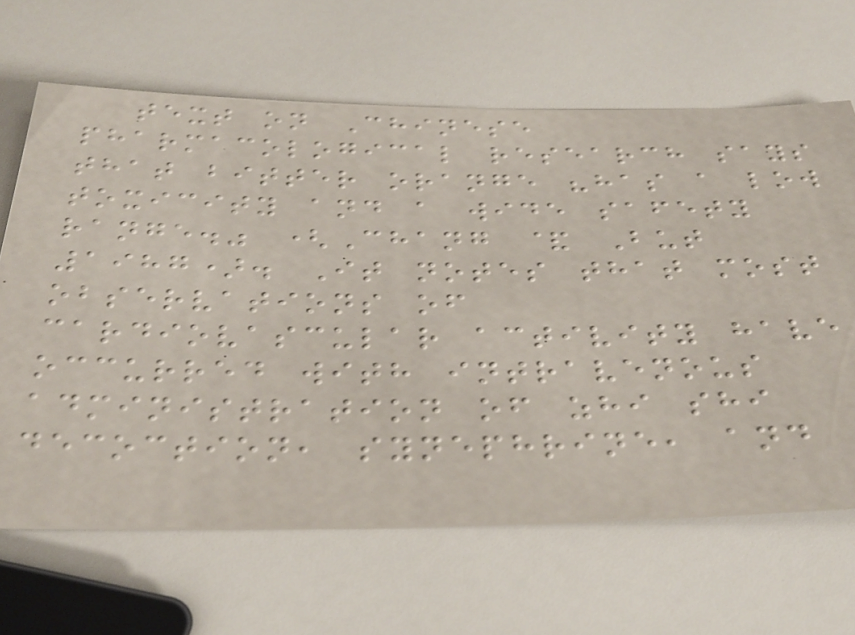text on Chinese
pharmacological research says
that bitter orange "has a low
toxicity and a wide safety
range." (Chang & But
1987). It notes that most
observations of
cardiovascular activity have
occurred with intravenous
administration of zhi shi
decoction, synephrine, and
